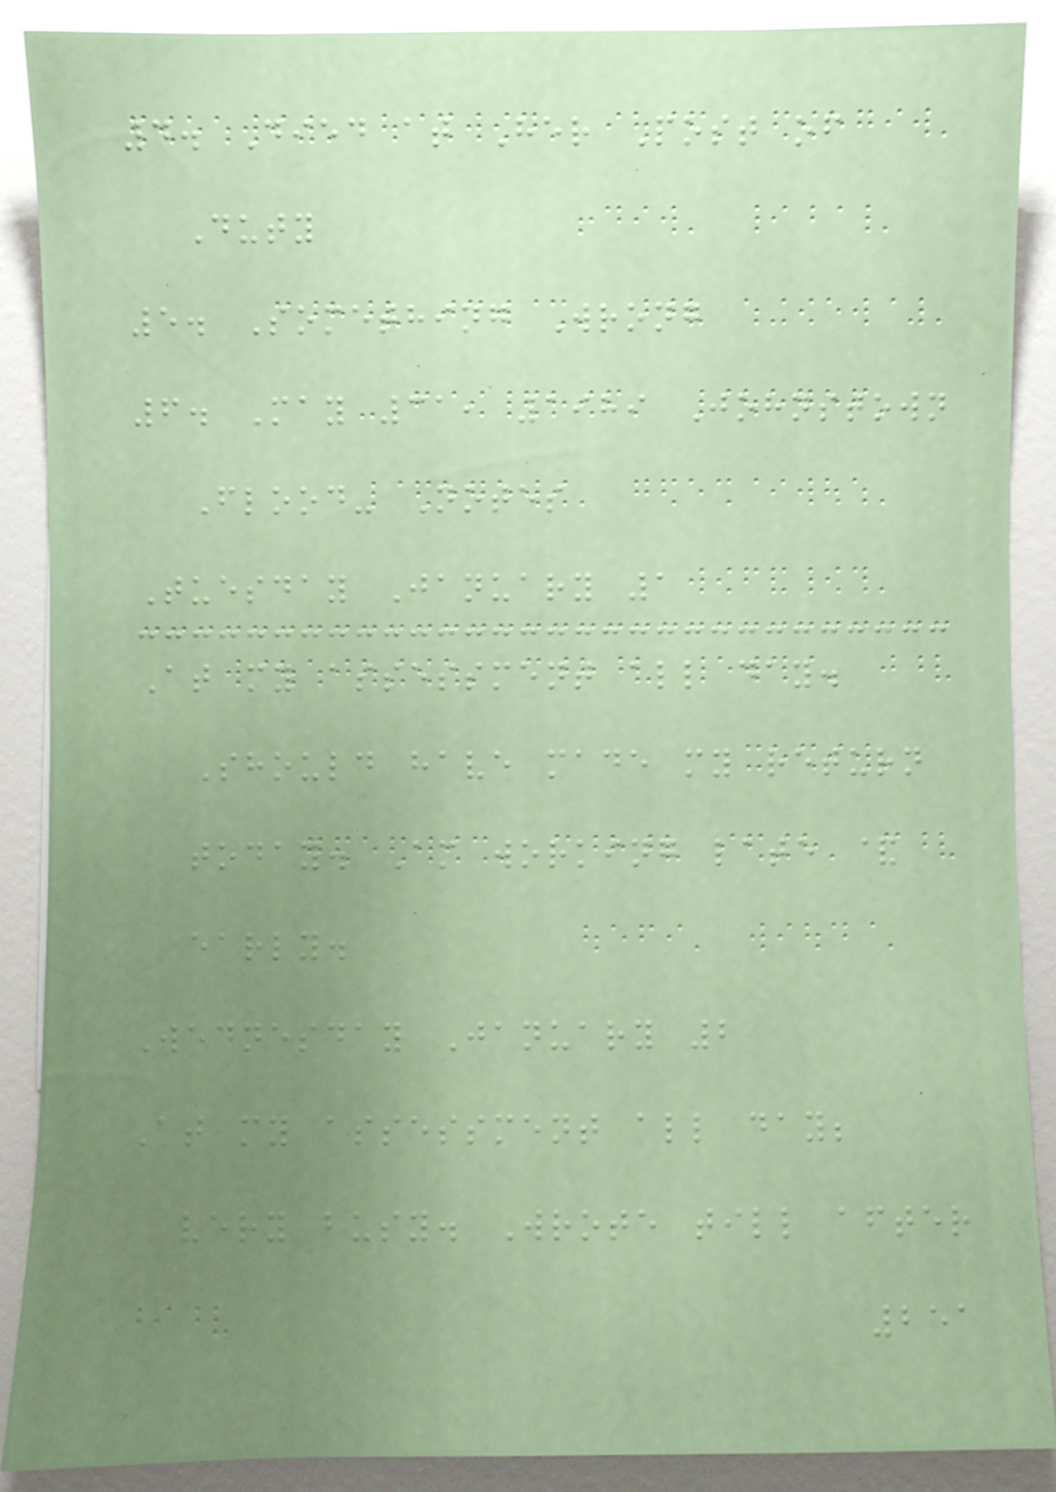4. Died at Her Post of
Duty
5. Something Wrong
6. May 31, 1989 Johnstown
Flood- Notes
Tuesday January 1
At my assessment all day.
Should have made my return
today. Am working late &
early.
Wednesday January 2
At my assessment all day;
very busy. Wrote till after
251
